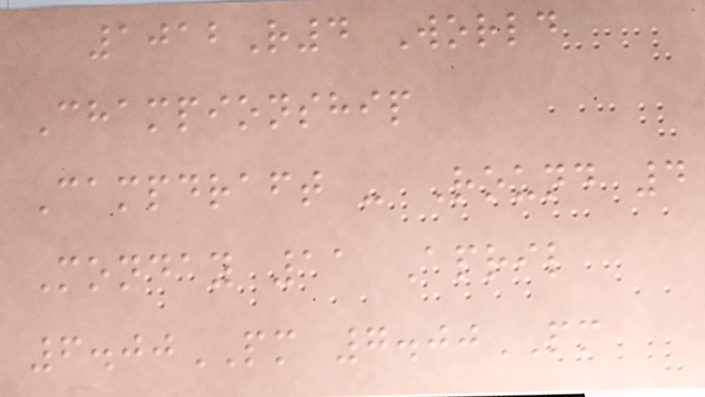1012R4 World
Championship
Campdraft - Round 4
Monday 11 April
6.00PM 7.00PM
